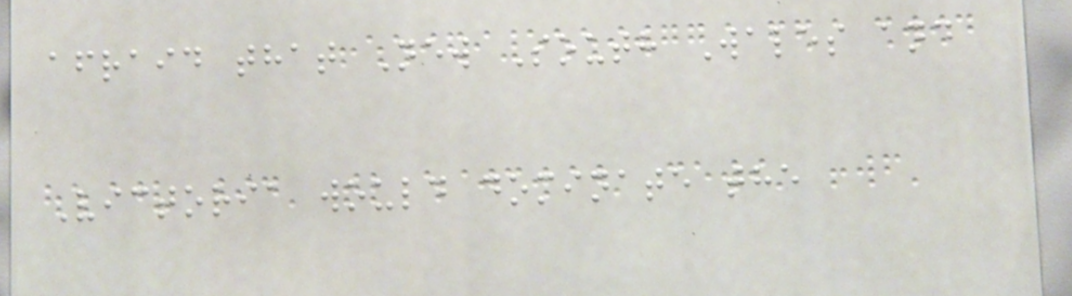afraid that New South Wales and
Victoria would dominate the
